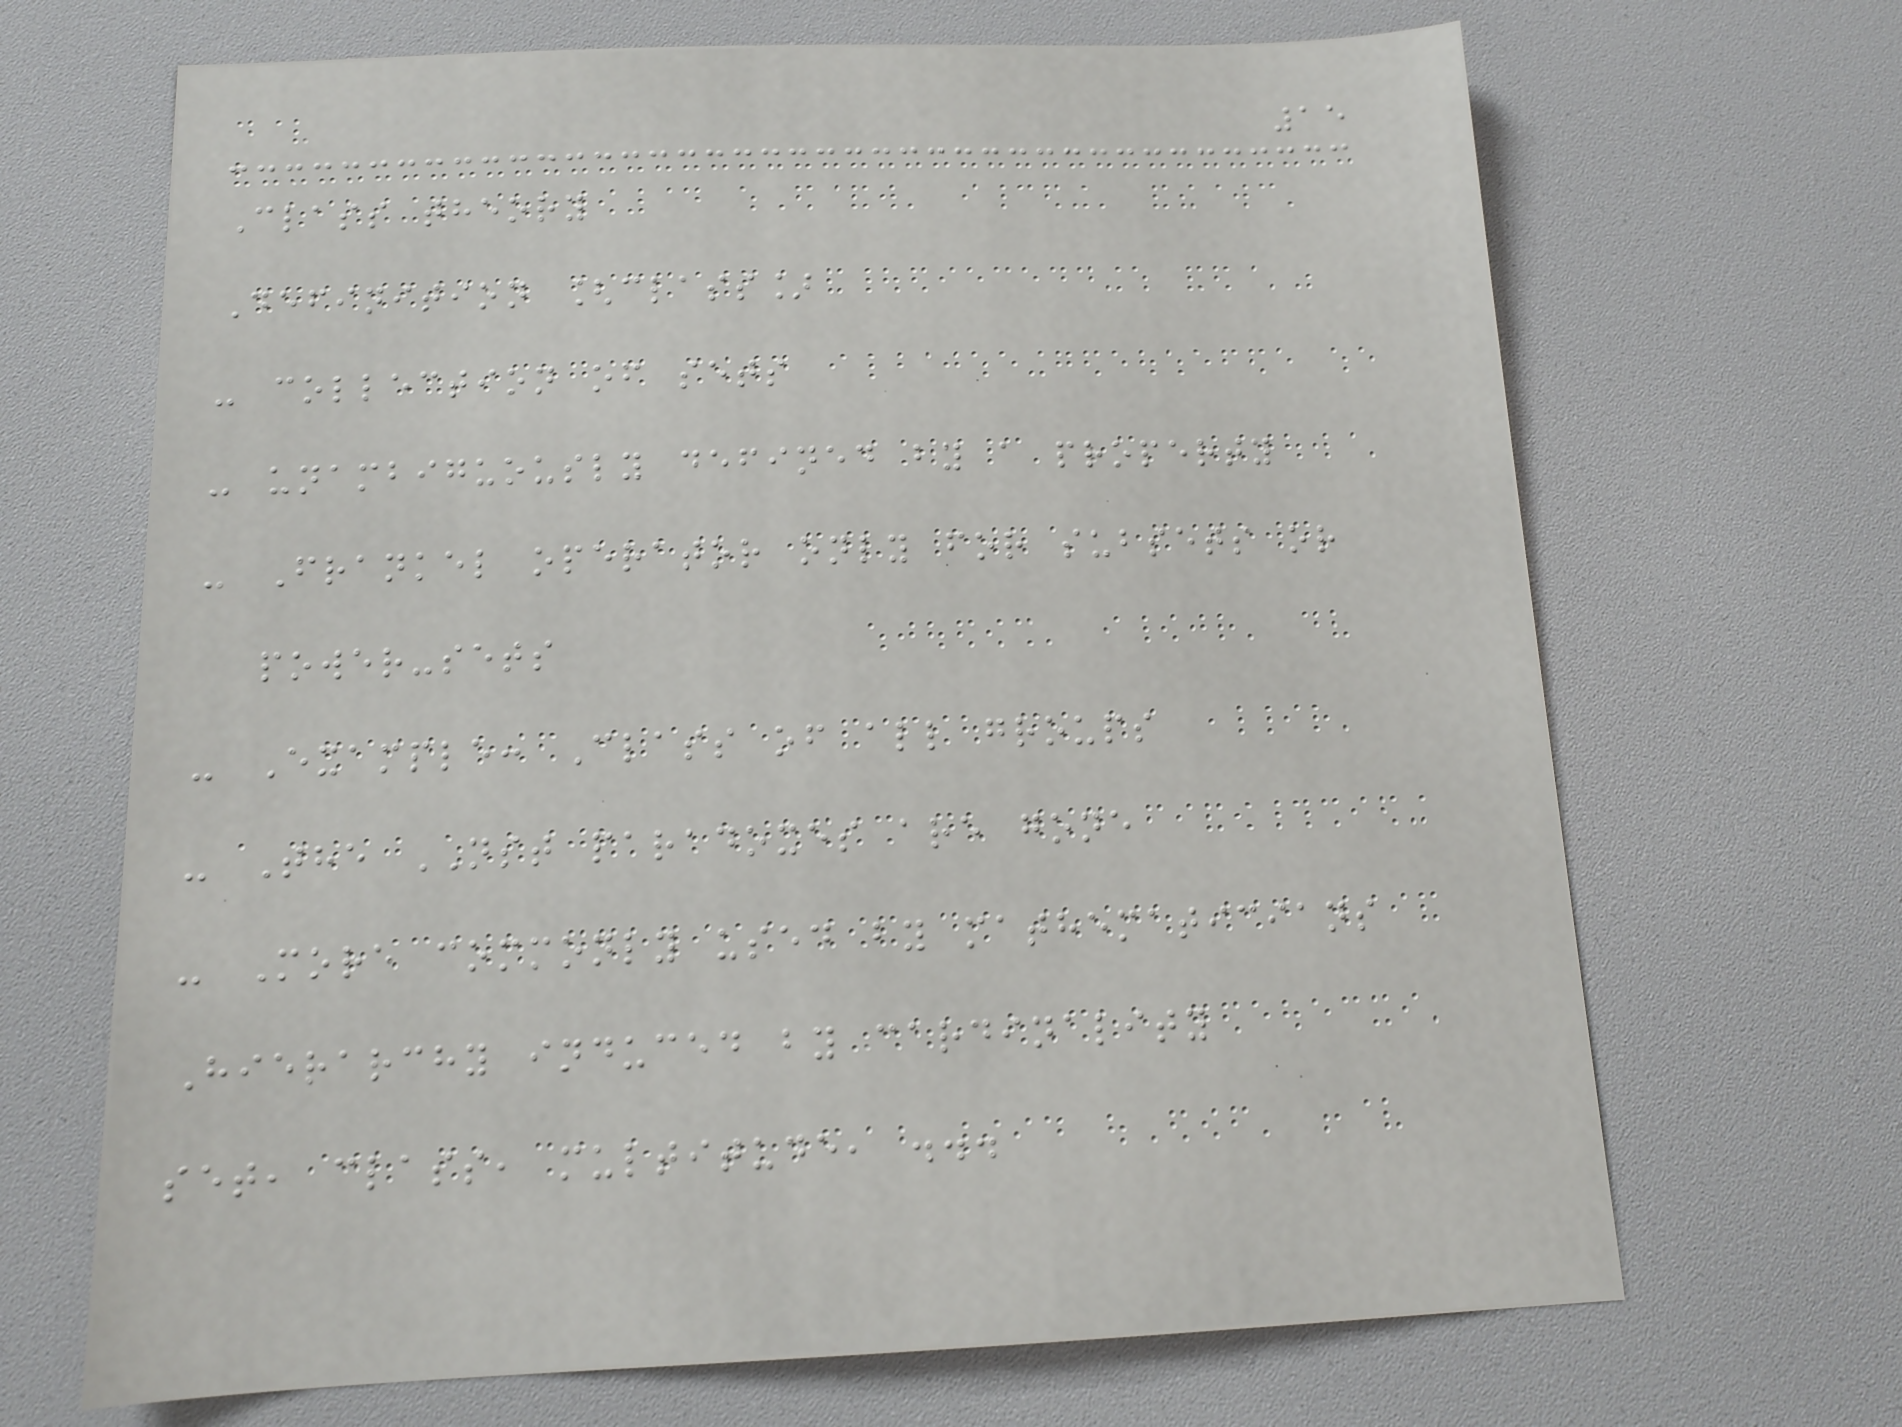15
Class theory
Definition [class]
- collection of sets
- unambiguously defined by a property
- Frankel operator only for subsets or
power-sets
- Example: Class of all groups
- The NST paradoxes are gone
- More commonly used by mathematicians
Hierarchy induced by cardinality
set, class, multitude, ...
